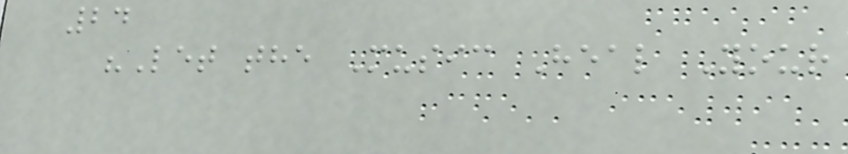24
"Let the Music Heal Your
